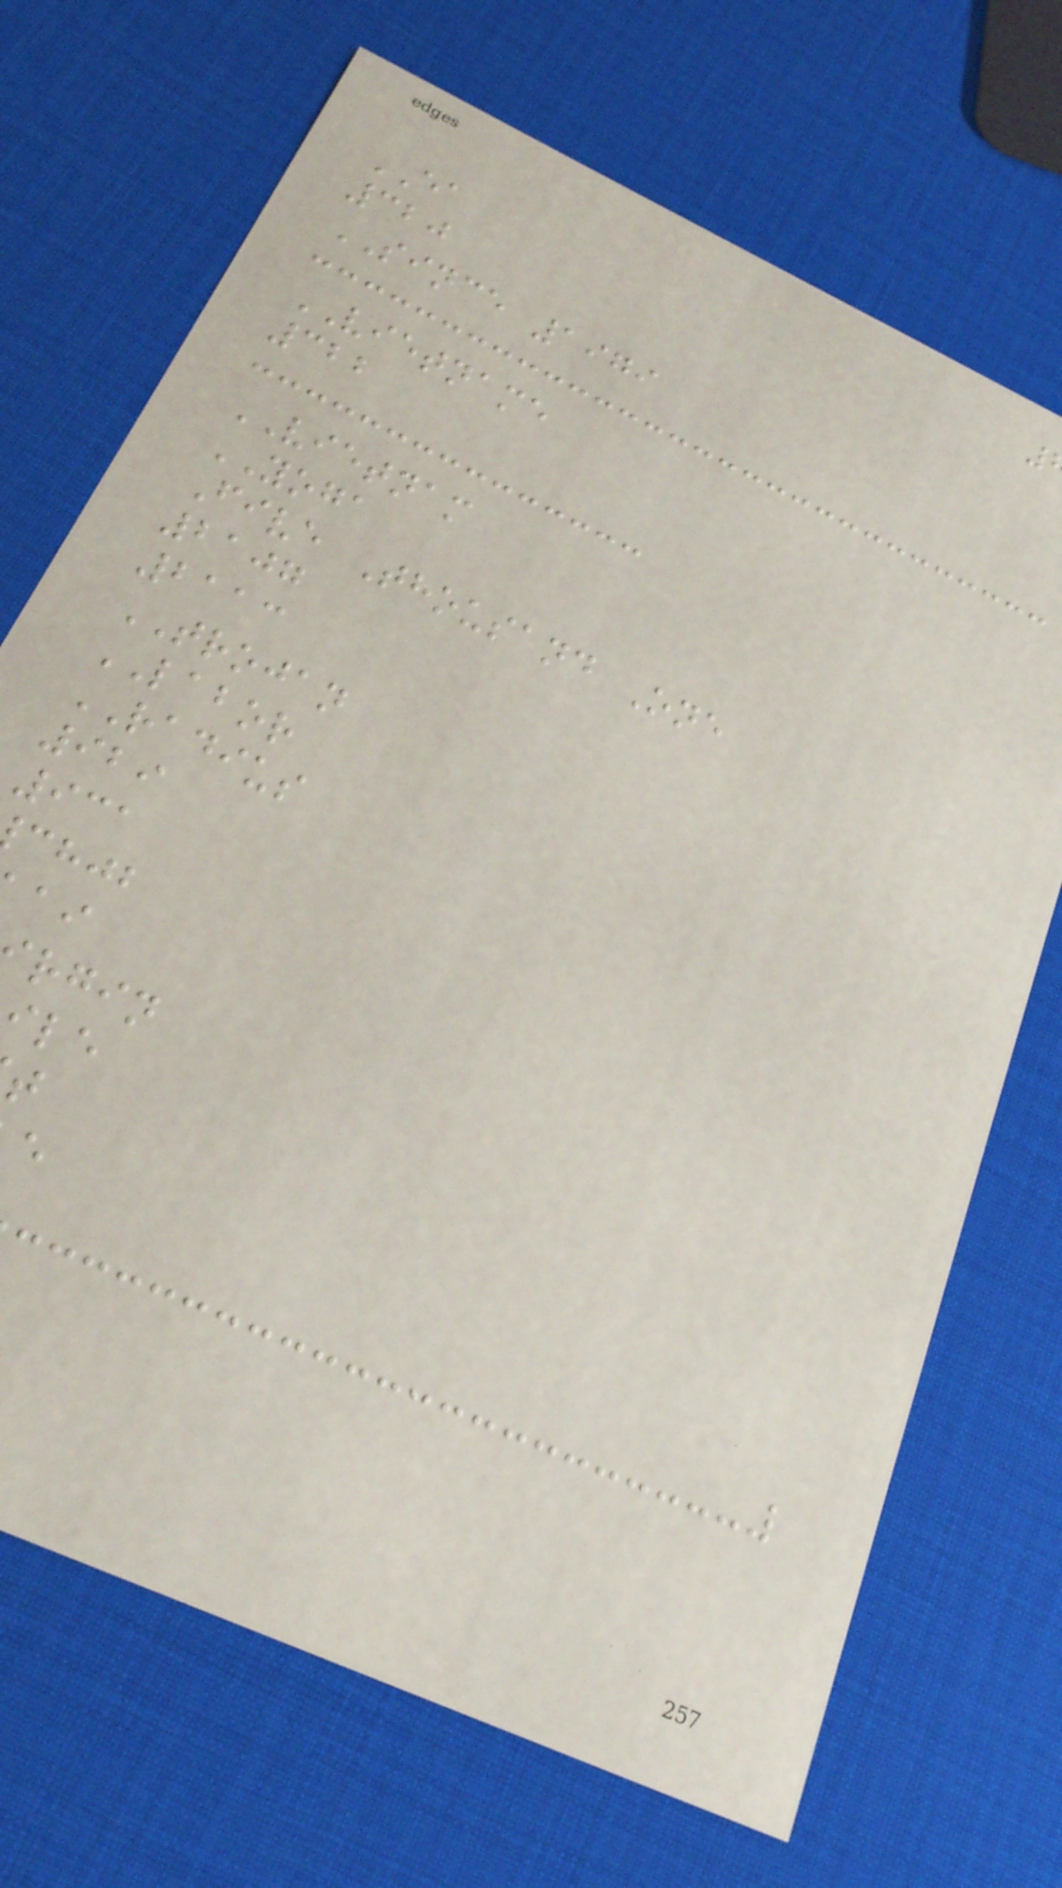EA
320
SINCE 1979
VIETNAME
322
VIETNAM
YOGA
Five Thousand One
2107
2113
TROJAN
LABOR
RADIUS
929
931
chjb
rgin
